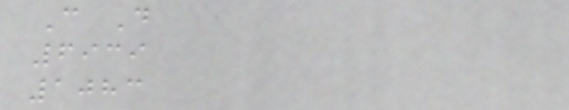C D
6939
1083
